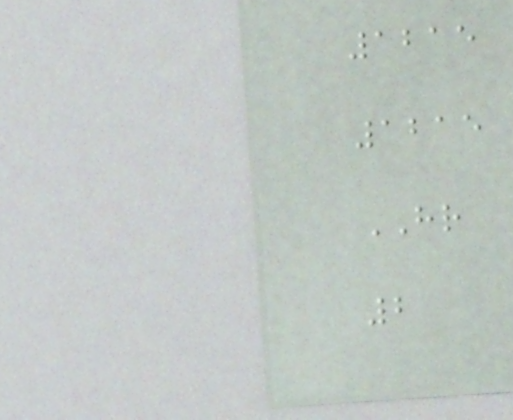1215
1215
HR
2
